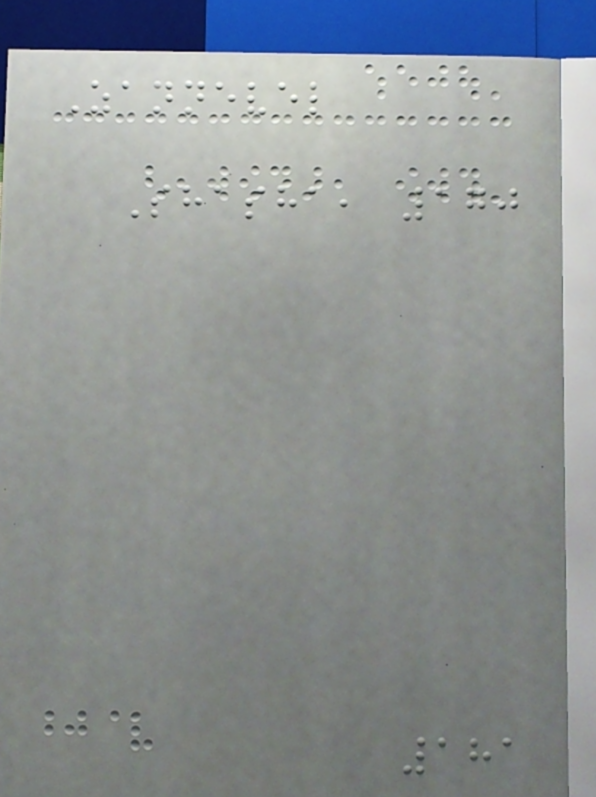Zannevel
Shasha, 170
181
